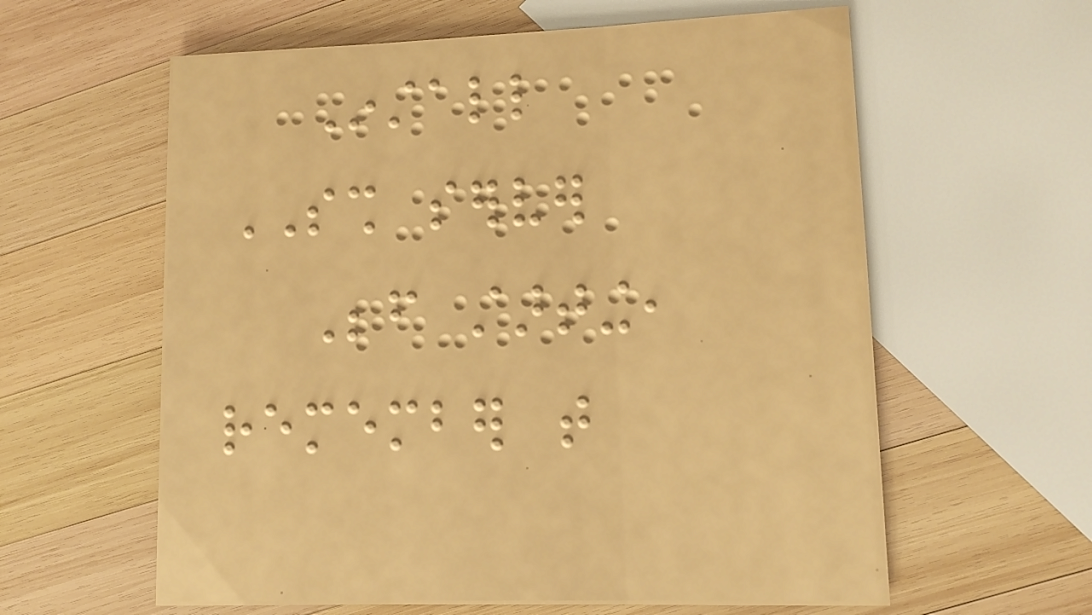Install
SSH server
Before starting,
remember that
